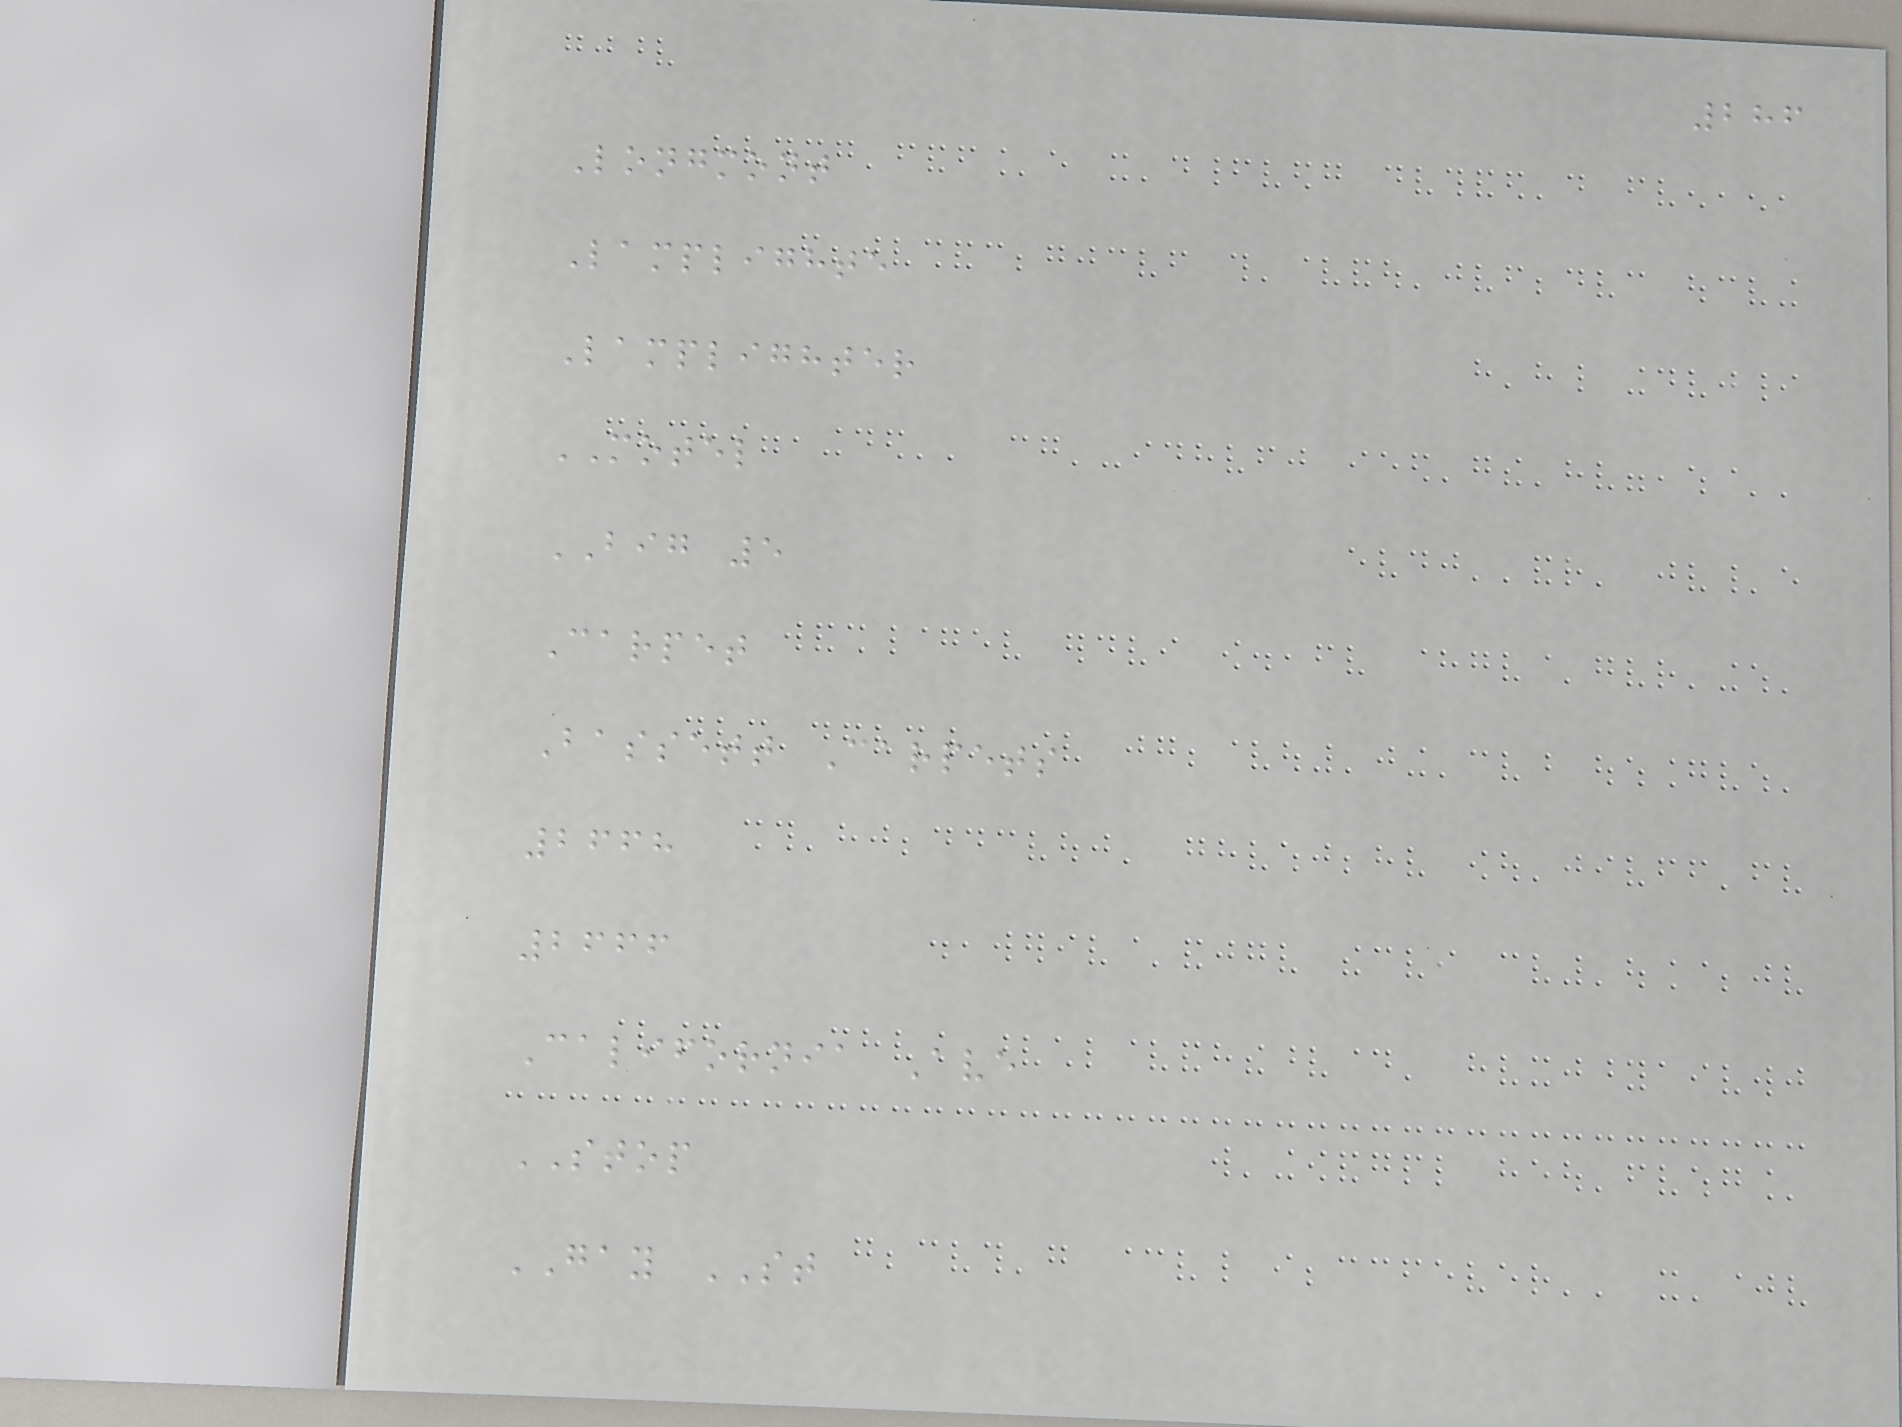286
Longmont
Lamplighte
Lamplighter
MOTEL
BIG 5
Carpet
Bassett Carpets
2668
2666
California Ave
STOP
GAY ST
